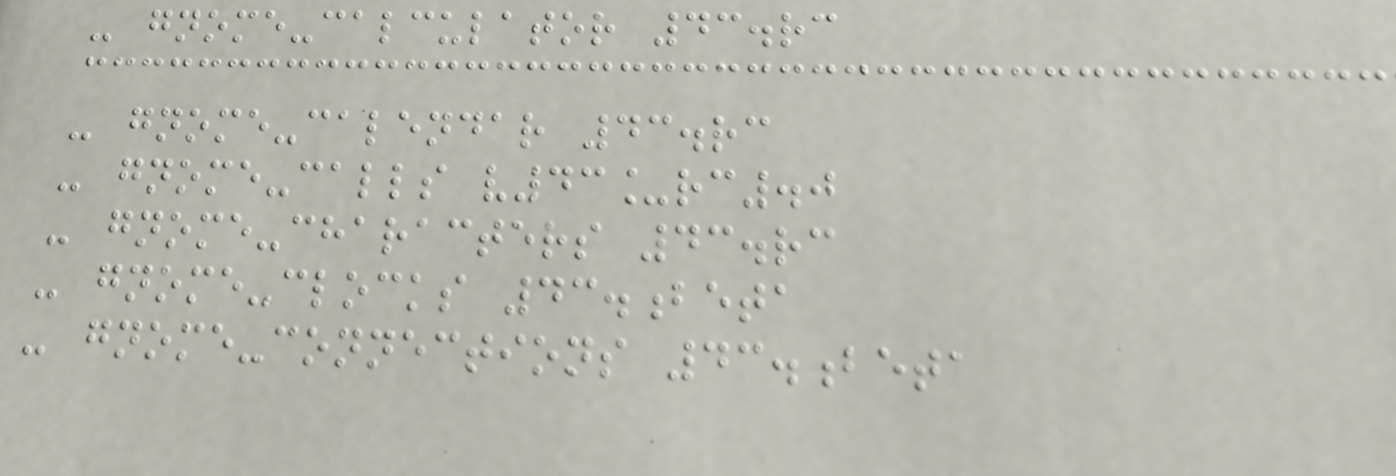- gnome-calculator 43.rc
- gnome-calendar 43.rc
- gnome-calls v43_rc.0
- gnome-characters 43.rc
- gnome-clocks 43.beta
- gnome-connections 43.beta
